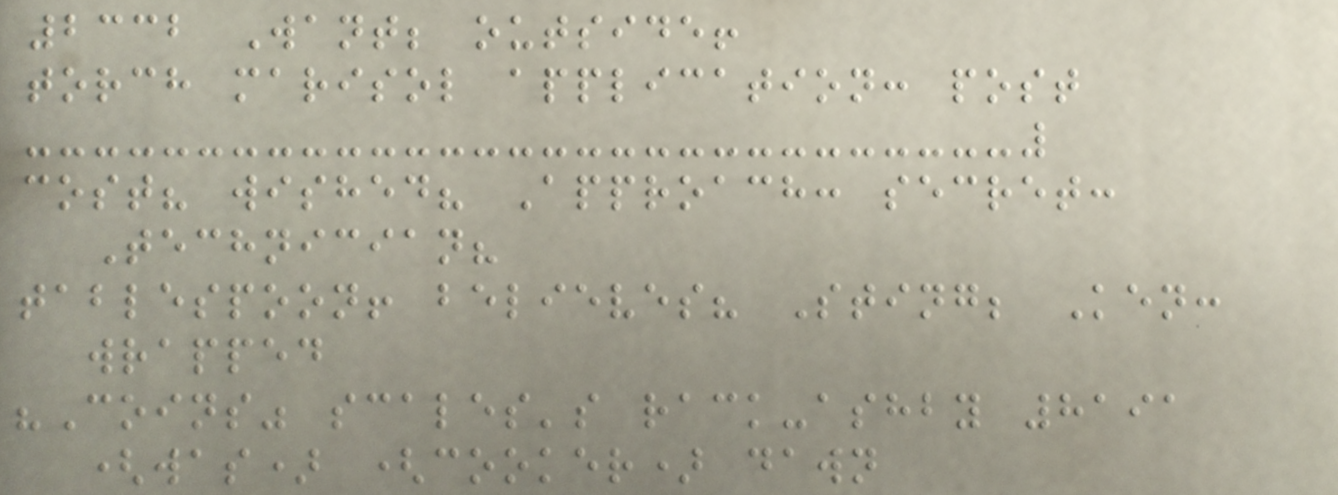2332 Want; outside!
torch marisol application: post
cost? wished? Approach: secret:
Technician?
tablespoon! believes? Sting; Ken:
wrapped
"Coins" scales's rack-ashby 8191
(was) (cooker) dawn
